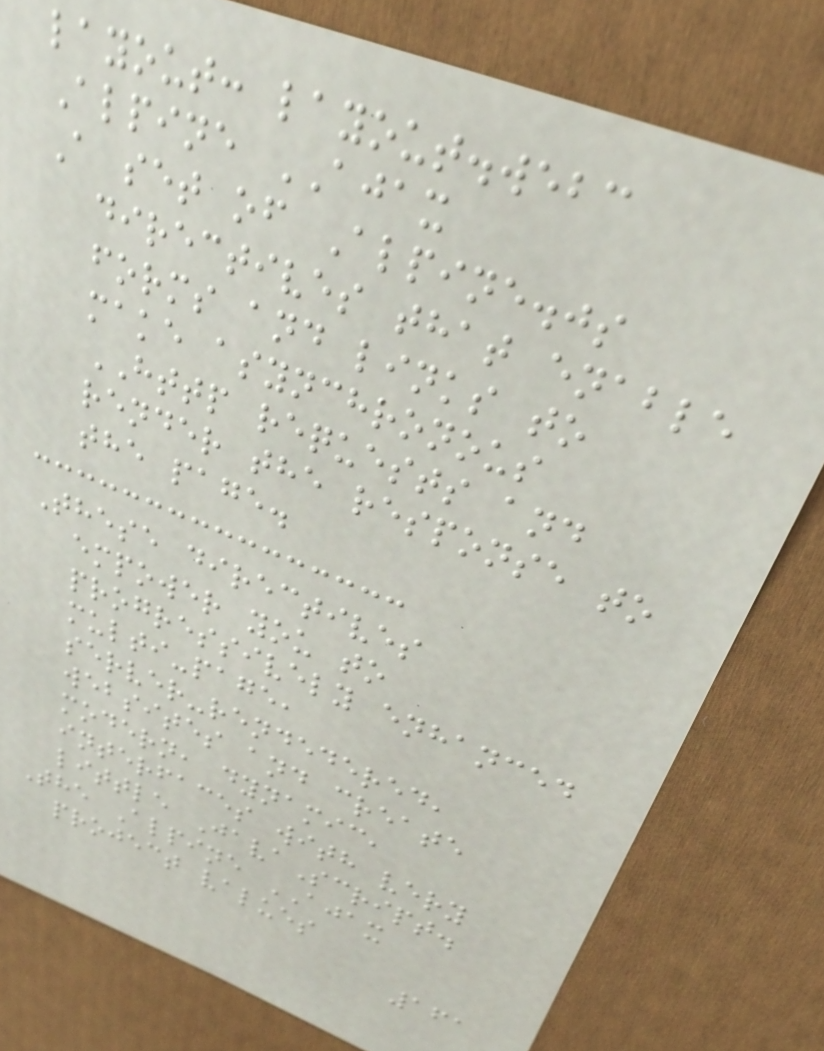layout: layout.webc
Alpine AJAX
A set of Alpine.js
directives that enable
forms and links to
make asynchronous
HTTP requests and
render the response to
the page.
These directives
empower you to
progressively enhanced
multi-page,
server-rendedered,
websites and create
modern, dynamic,
interfaces with very
little JavaScript.
The Alpine AJAX
project values
161
